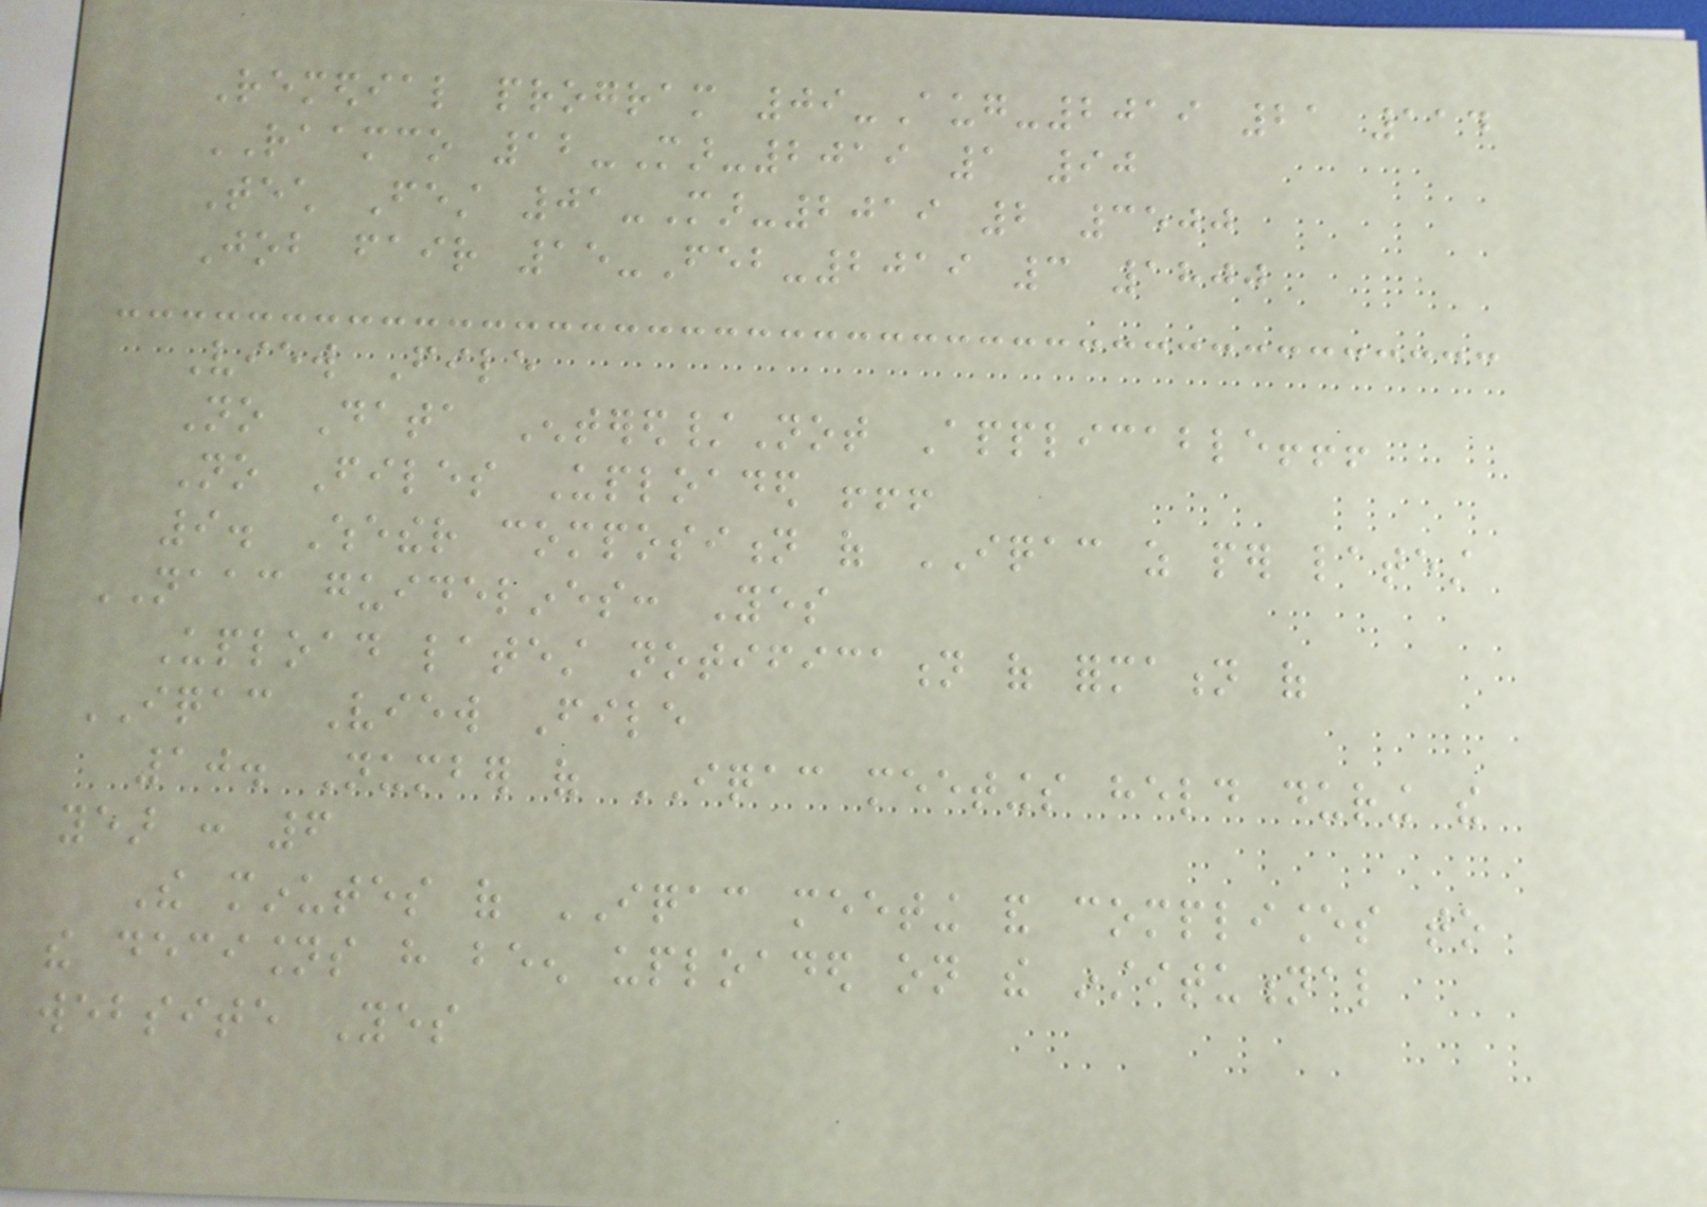Remedial program 09-Aug-2019 21 114
RAAMCO 12-Mar-2019 1 90
Tech Fest 01-Mar-2019 2 3500
Job fair 15-Feb-2019 3 1800
View File
No Data Entered/Not Applicable!!!
No Files Uploaded !!!
9. Whether composition of IQAC as per latest
NAAC guidelines: Yes
Upload latest notification of formation of
IQAC View File
10. Number of IQAC meetings held during the
year : 6
The minutes of IQAC meeting and compliances to
the decisions have been uploaded on the institutional
website Yes
